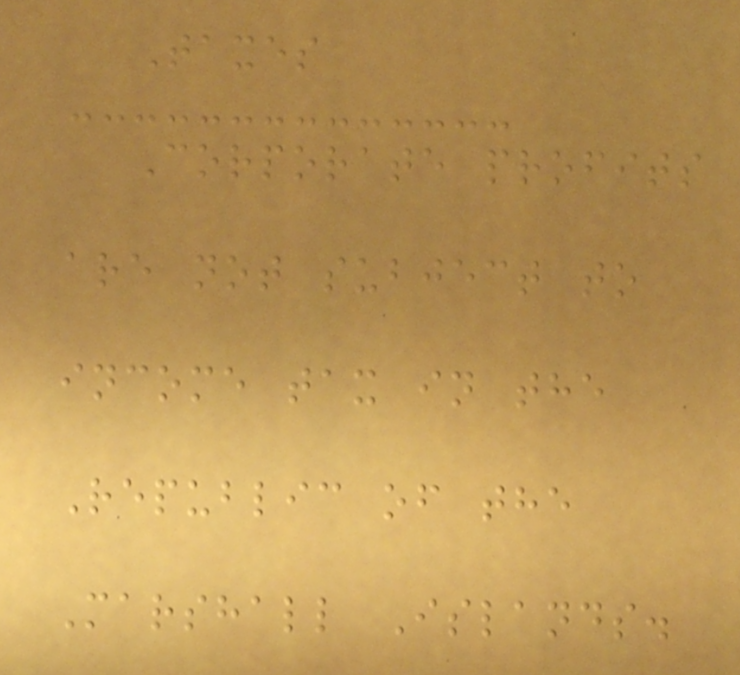Taxes
Corporate profits
are not subject to
income tax in the
Republic of the
Marshall Islands.
